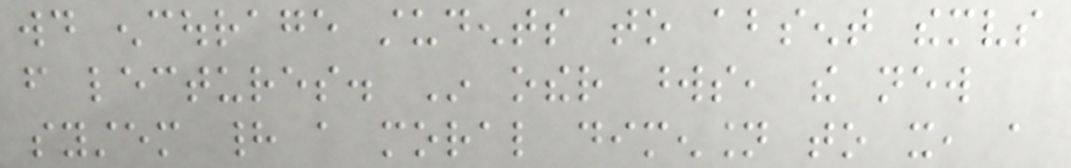would encourage students to absent themselves
from lectures. In other words, the new
system had a moral dimension to it, a
